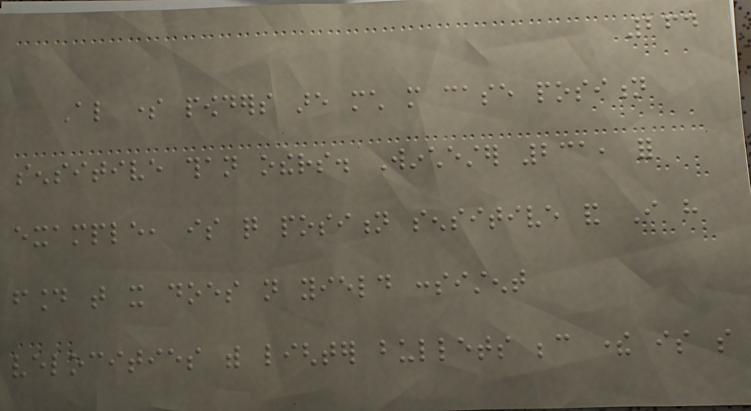264
Also some powders are much more case position
sensitive than others. Winchester 231, for
example, is quite position sensitive and I have
found that it does not yield consistent
velocities with lighter bullets because there is so
